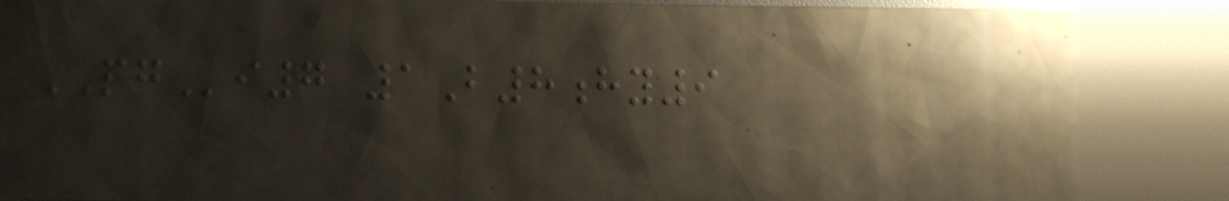PGi7 1B8hy9
